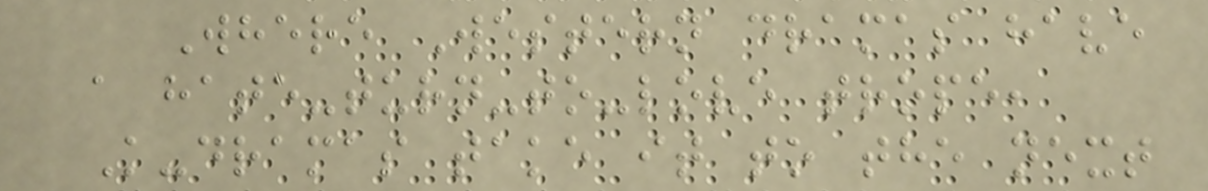Where Western dramas have
a hate-turn-to-love trope,
K-dramas take it to the next
